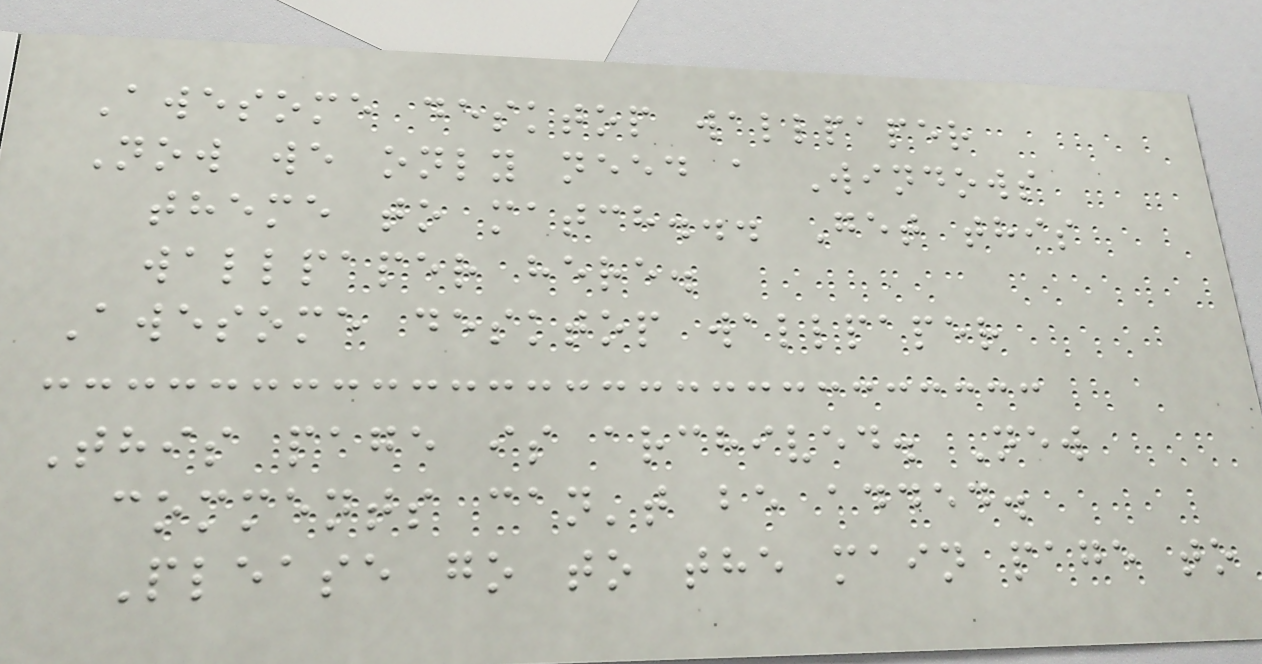Awesome desktop wallpaper
Now we only need a Windows
theme to match... Get this
wallpaper here.
Awesome desktop wallpaper
This page is archived. New
comments can't be added.
Please go to the main page to
